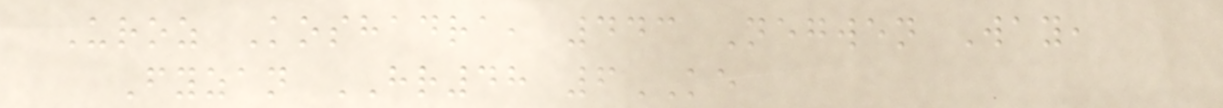Uroz Koshadra, 443 Negwen Way,
Fyzan HR48 6KE
